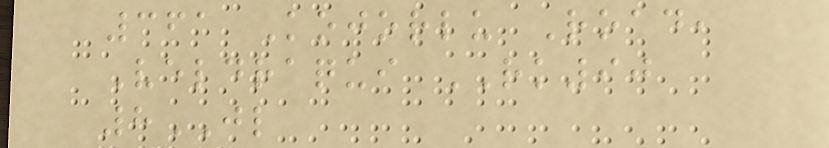361 Kojorlu Road,
Veldraqui RK90
8JL
